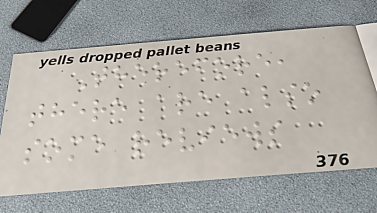Therefore,
there are also
some reviews
